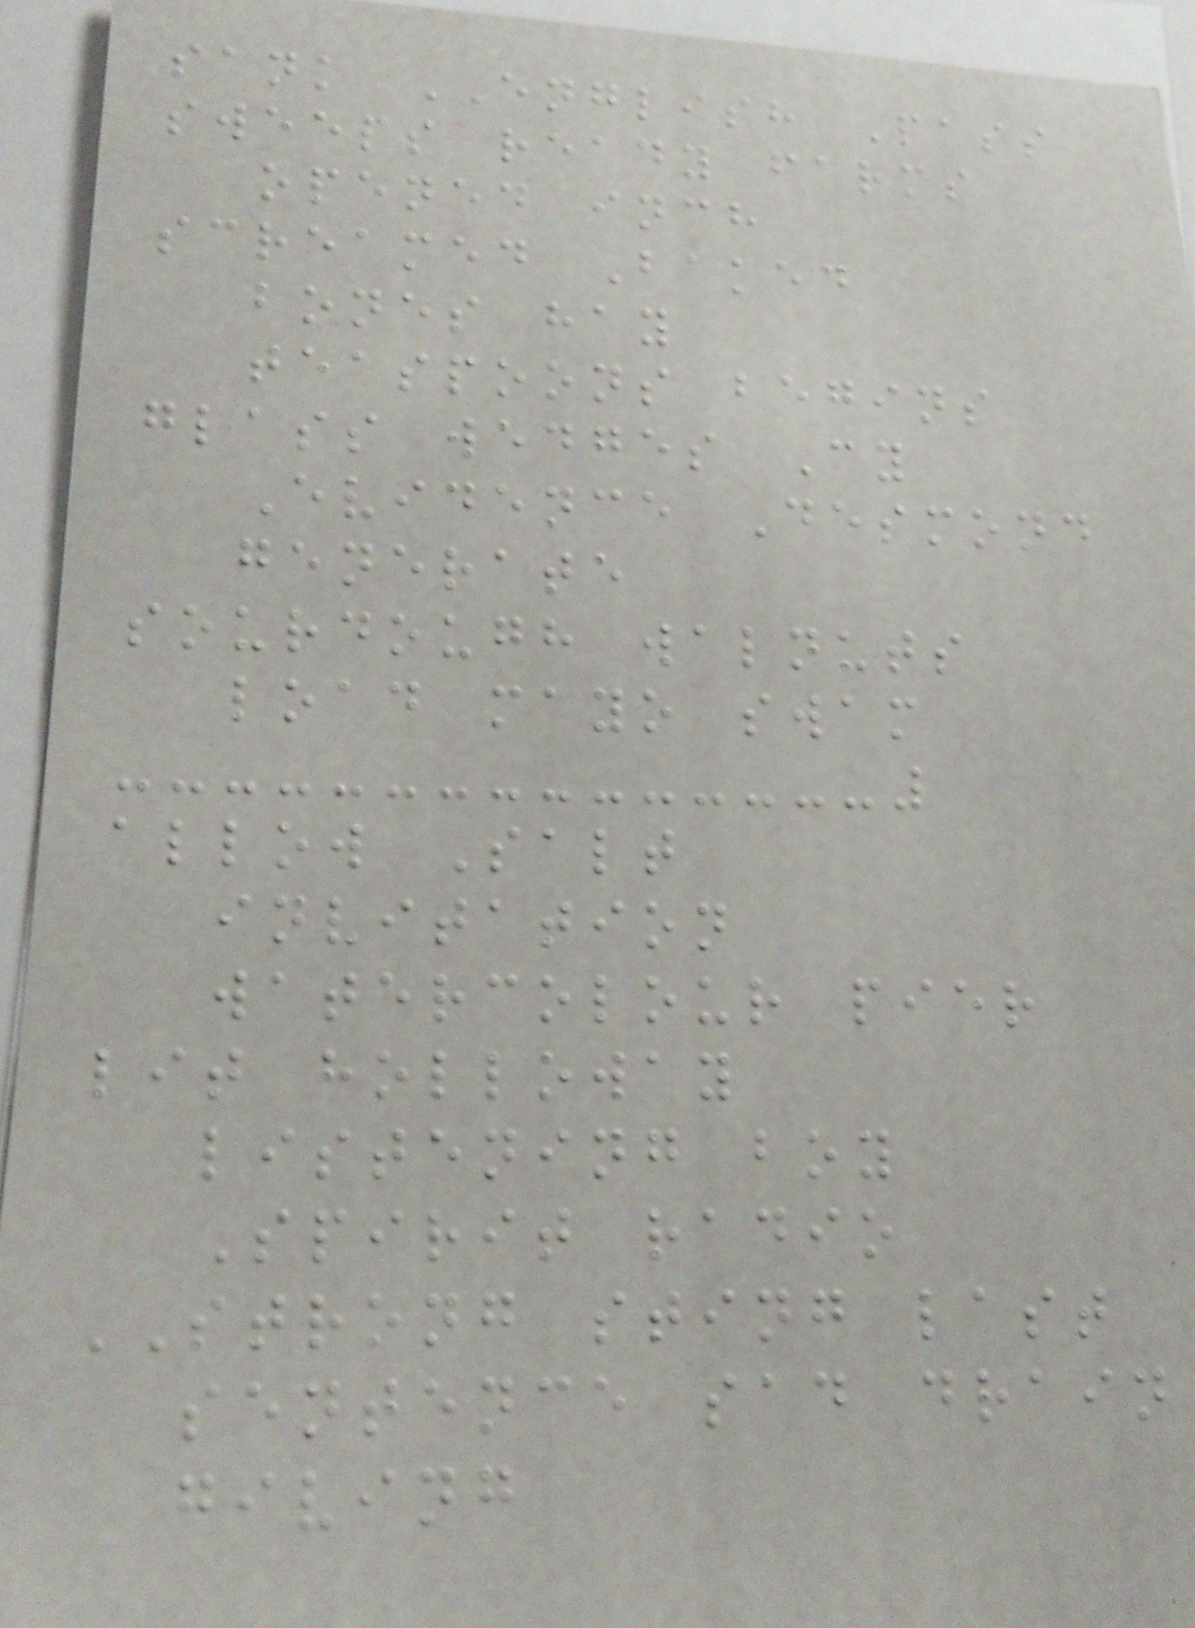sank ENGLISH Pass
sweeps ready farms
opened inch
screamed Baked
bones hay
teaspoons begins
glass wedges Cy
Evidence Desmond
generate
sourdough walnuts
load mayo swam
allow Salt
invitation
watercolour pier
lit holloway
listening boy
Spirit radio
STRONG sting last
sentence sad drain
giving
